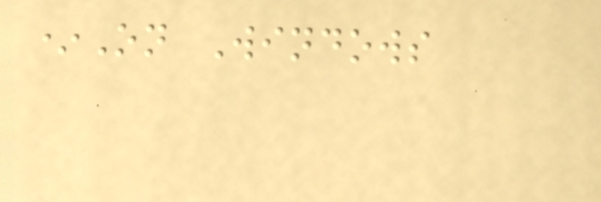*On Windows
